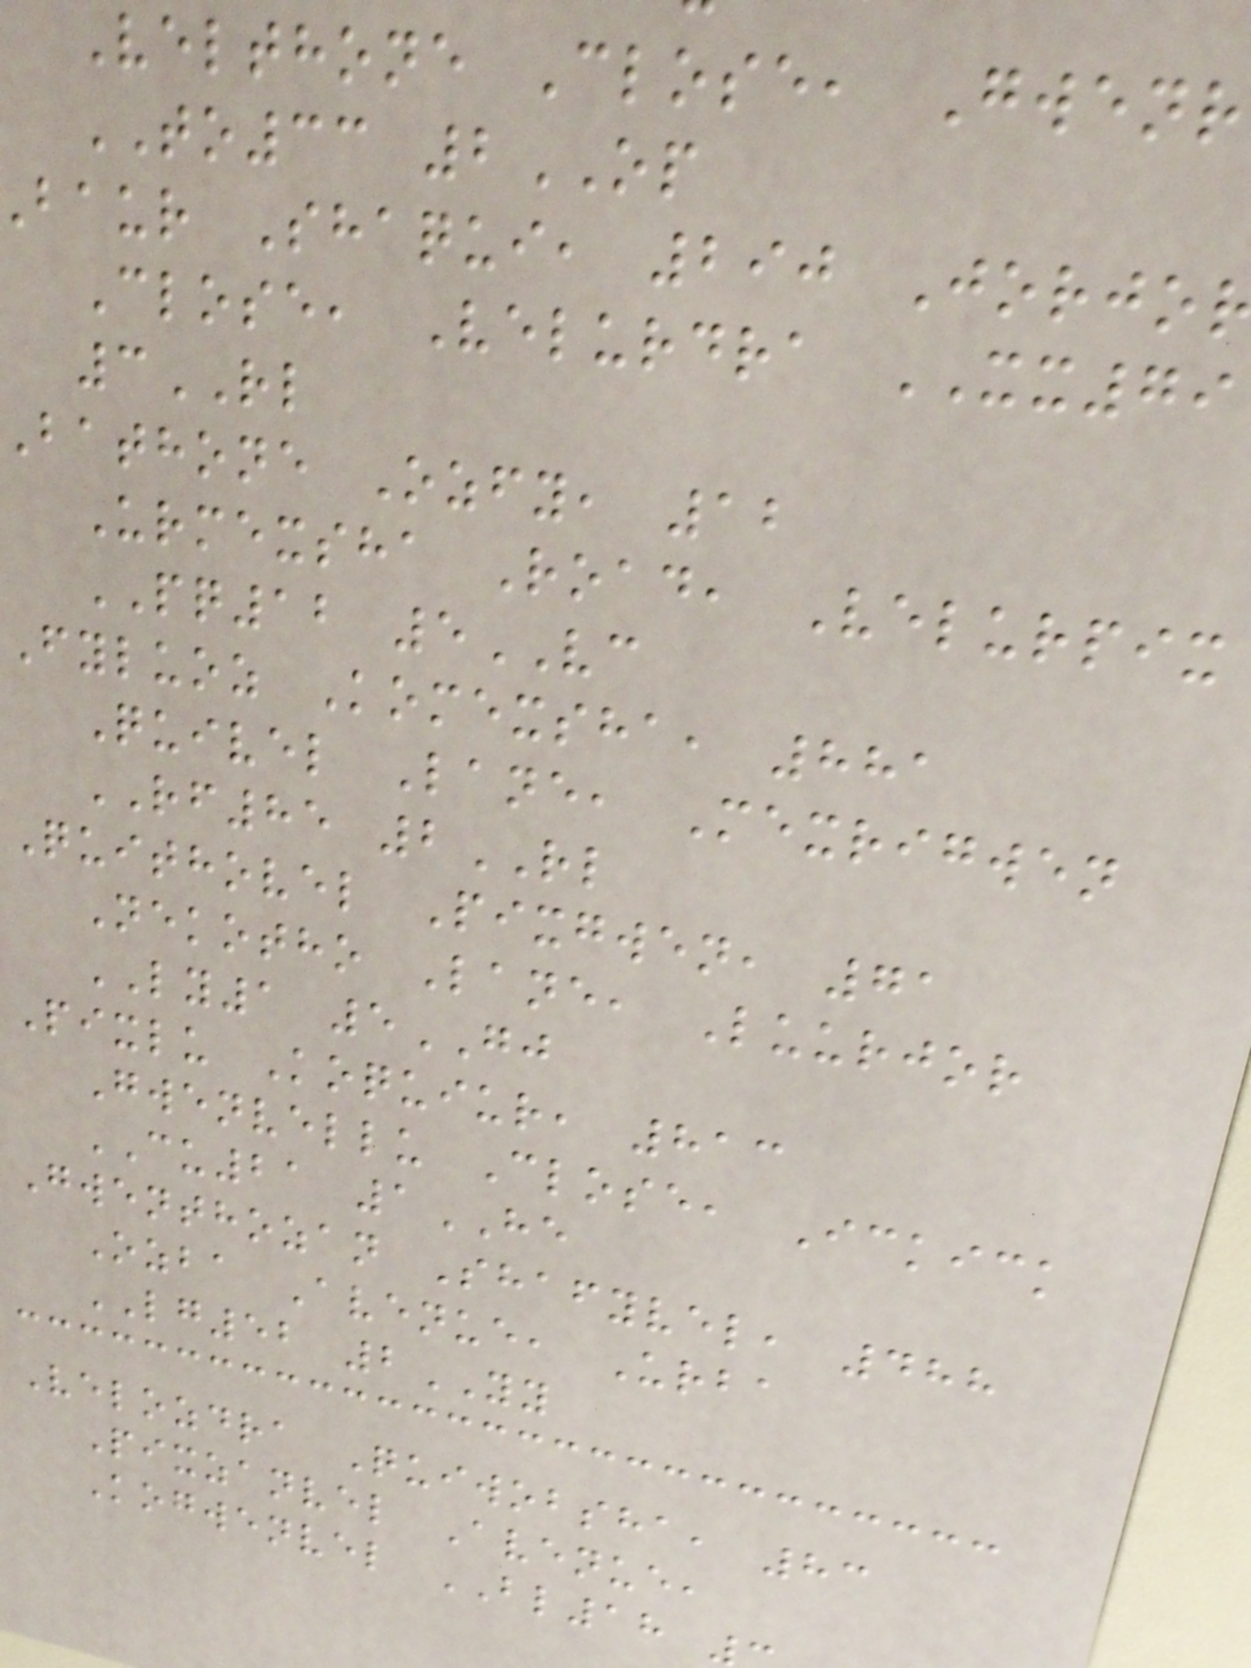Velthone Close, Gwenr
TO33 2OP
baur Shaqui, 290 Jorjo
Close, Velurdra XX79
3RL
Bathone Ozfy, 12
Urmexsha Road, Velurpix
PQ12 5VC
Fyluoz Komexsha, 881
Quivel Lane, Mexrigwen
RF85 2RL
Quithovel Pixgwen, 71
Nekotho Lane, Luurjor
LY1 5GJ
Pixlu Koquiur, 813
Gwenvellu Close, Ickick
CU21 1HE
Gwenthozan Shafyvel, 488
Ozba Avenue, Urba
LG52 2YY
Velozdra Quiwobsha, 83
Pixzanvel Avenue,
Kogwenvel BL18
